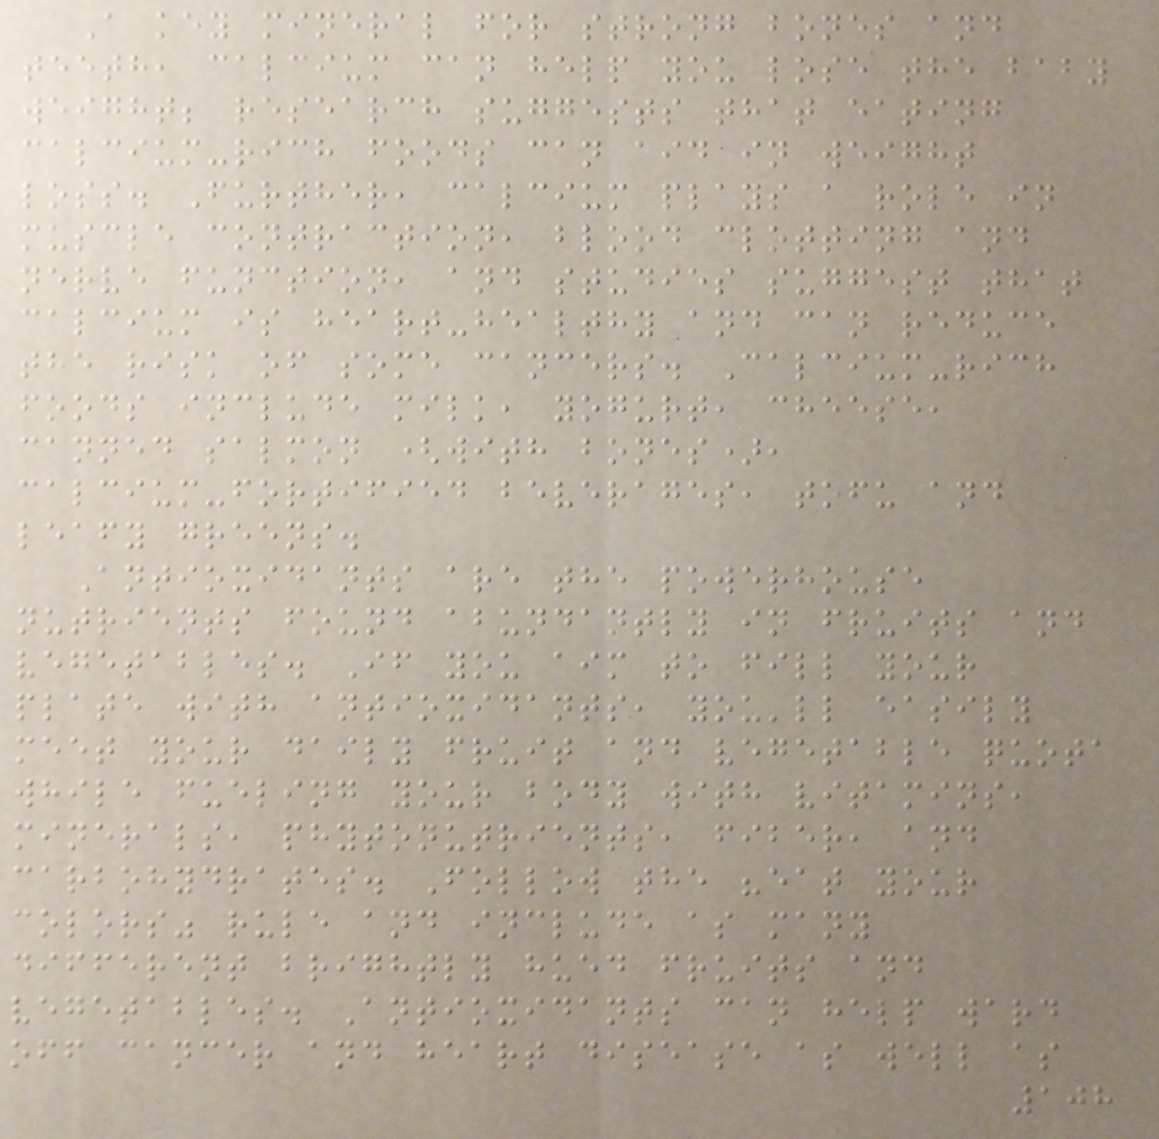A key mineral for strong bones and
teeth, calcium can help you lose the baby
weight; research suggests that eating
calcium-rich foods can aid in weight
loss. Further, calcium plays a role in
muscle contraction, blood clotting and
nerve function, and studies suggest that
calcium is heart-healthy and can reduce
the risk of some cancers. Calcium-rich
foods include milk, yogurt, cheese,
canned salmon (with bones),
calcium-fortified beverages, tofu and
leafy greens.
Antioxidants are the powerhouse
nutrients found abundantly in fruits and
vegetables. If you aim to fill your
plate with antioxidants, you'll easily
meet your daily fruit and vegetable quota
while fueling your body with vitamins,
minerals, phytonutrients, fiber, and
carbohydrates. Follow the "eat your
colors" rule and include as many
different brightly hued fruits and
vegetables. Antioxidants can help ward
off cancer and heart disease as well as
108
